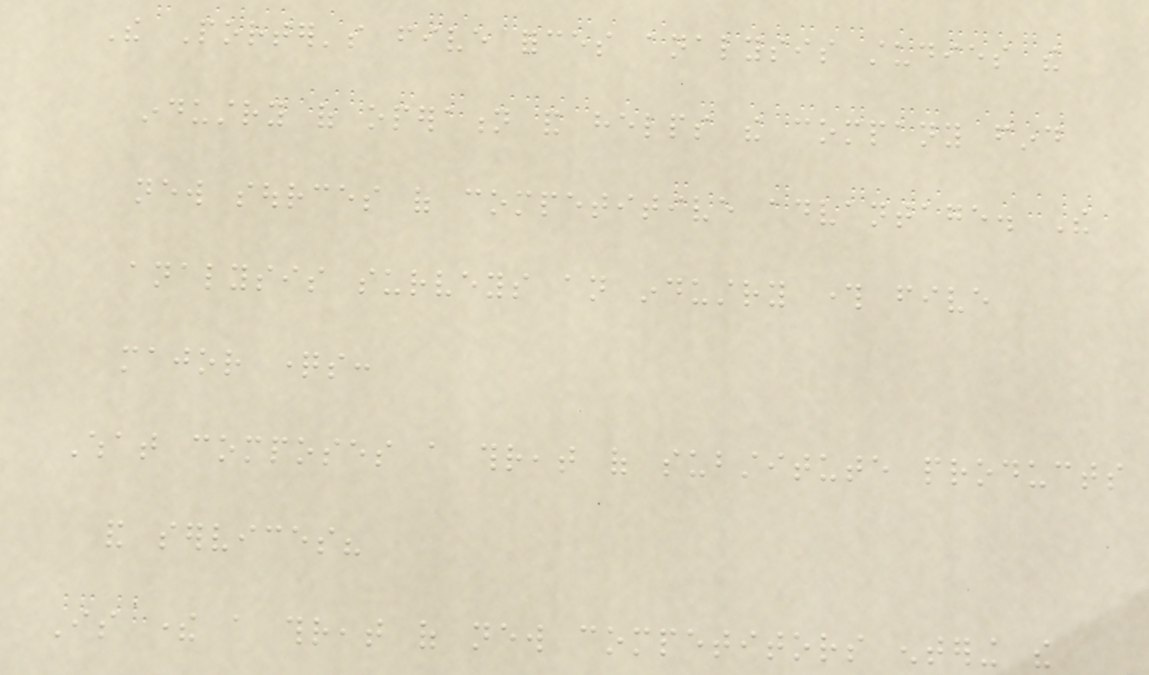The Porter's five forces analysis studies the
industry of operation and helps the company find
new sources of competitive advantage. The
analysis surveys an industry through five
major questions:
What composes a threat of substitute products
and services?
Is there a threat of new competitors entering the
